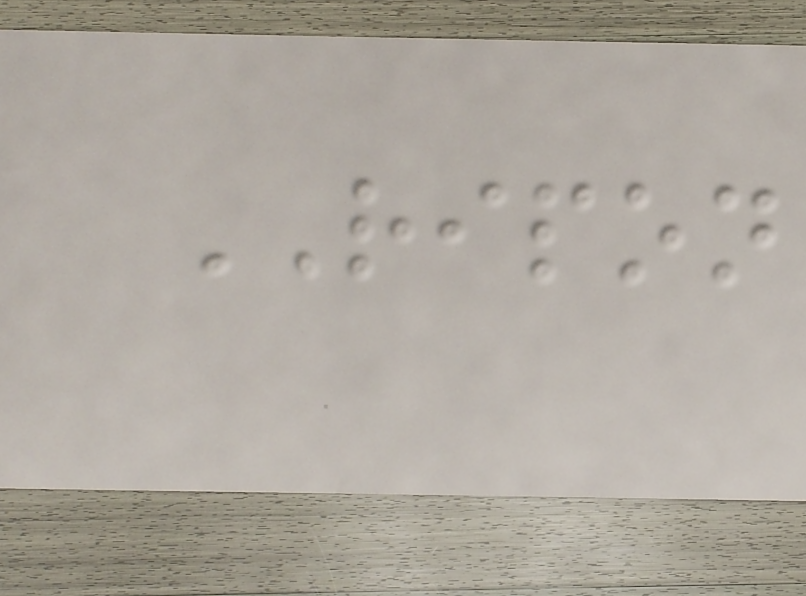RIPON
